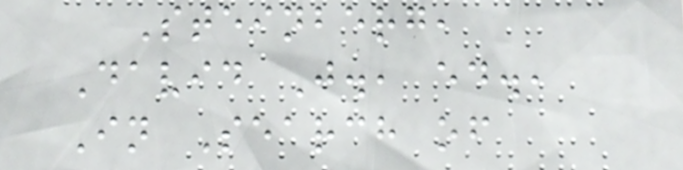Steinberg,
David J., ed.,
In Search of
